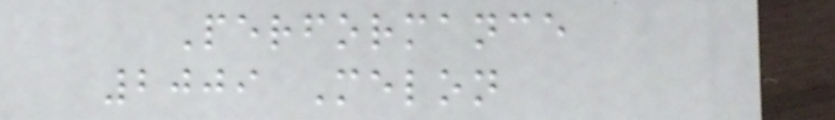Performance
2009 Melon
